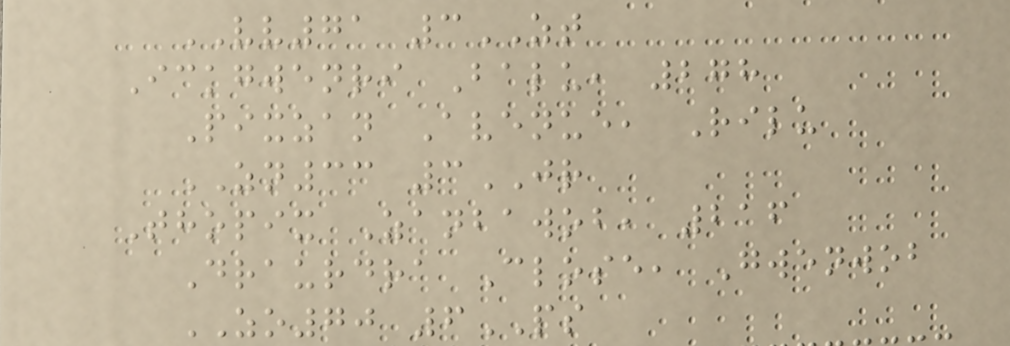VV71 3ZT
Ickgwenri Balu, 278
Pixzan Avenue, Rilu
ZN33 3JR
Thopix Zanbawob, 216
Draurdra Close, Gwenwob
ZO70 6PS
